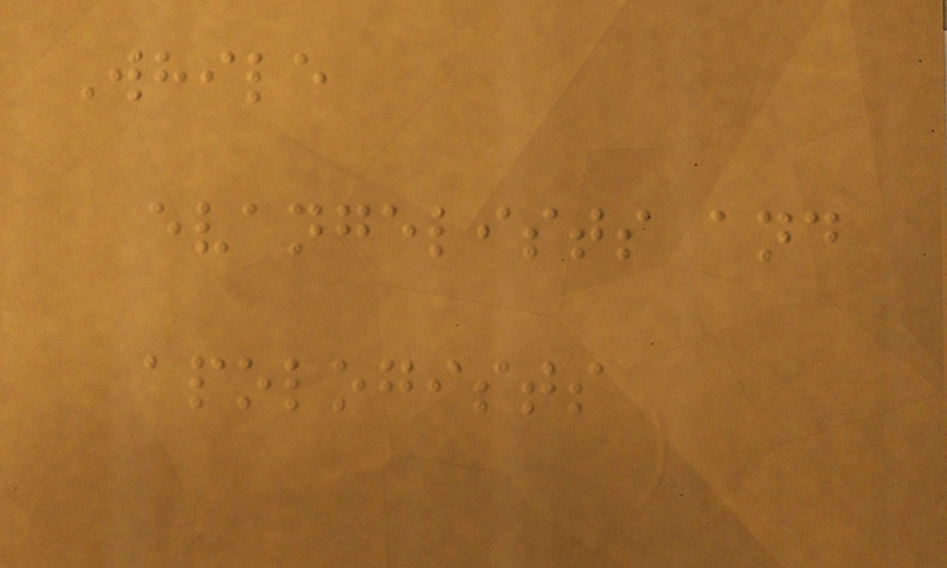While
evangelists and
apologists
